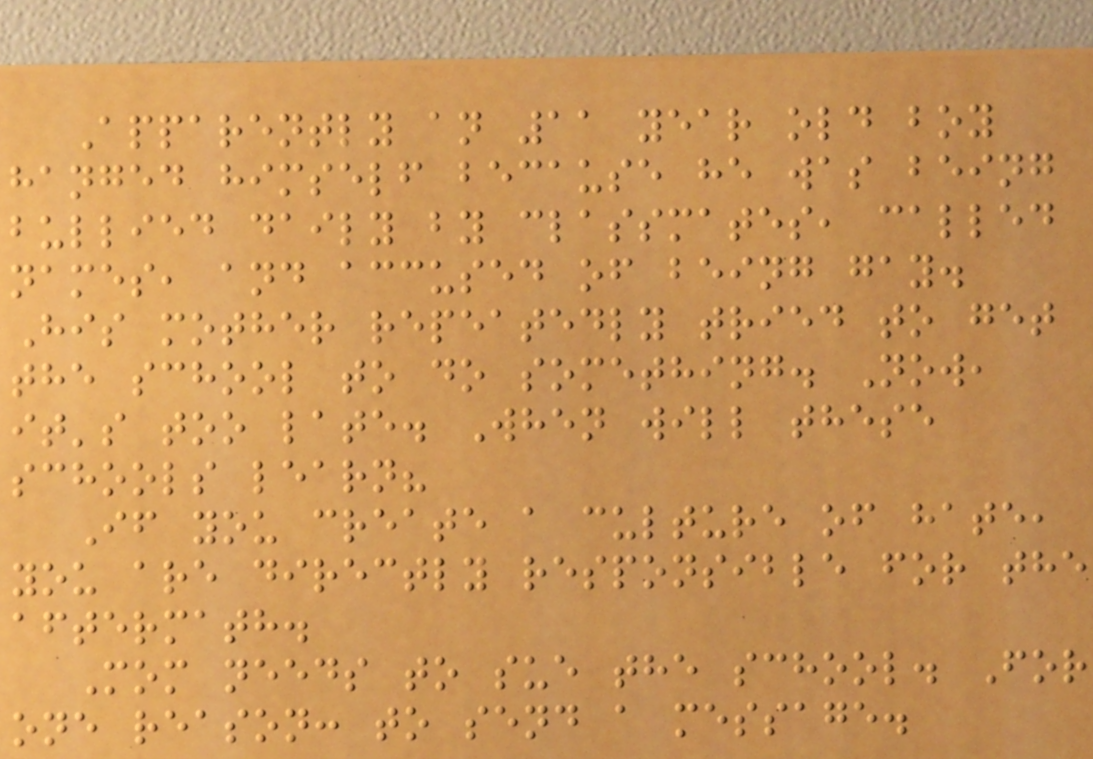Apparently an 11 year old boy
hanged himself because he was being
bullied daily by classmates, called
names, and accused of being gay.
His mother repeatedly tried to get
the school to do something. Now,
it's too late. When will these
schools learn?
If you create a culture of hate,
you are directly responsible for the
aftermath.
Mom needs to sue the school. For
one reason: to send a message.
